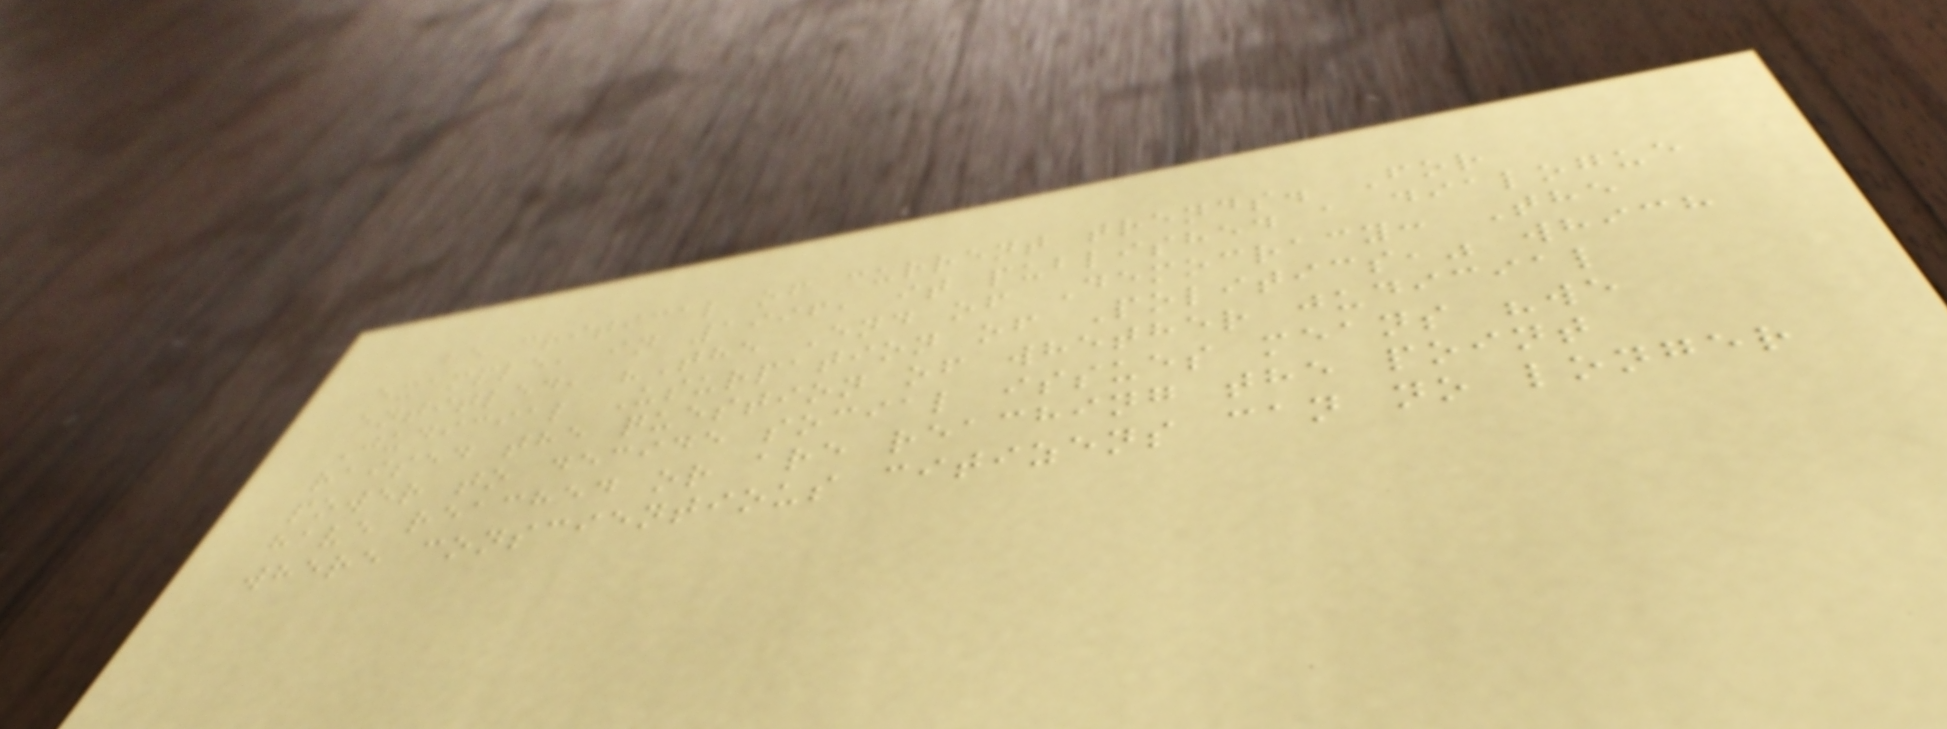be critical of current trends. For
example, in 1996, it published a dialogue
entitled, "The End of Democracy: The
Judicial Usurpation of Politics," which
raised the question of whether judicial
power to decide social issues means "we
have reached or are reaching the point
where conscientious citizens can no longer
